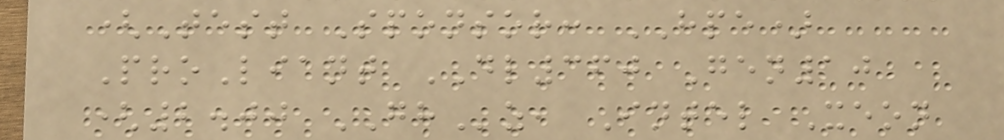(Test Sponsor: HPE)
ProLiant DL360 Gen10
(2.00 GHz, Intel Xeon
